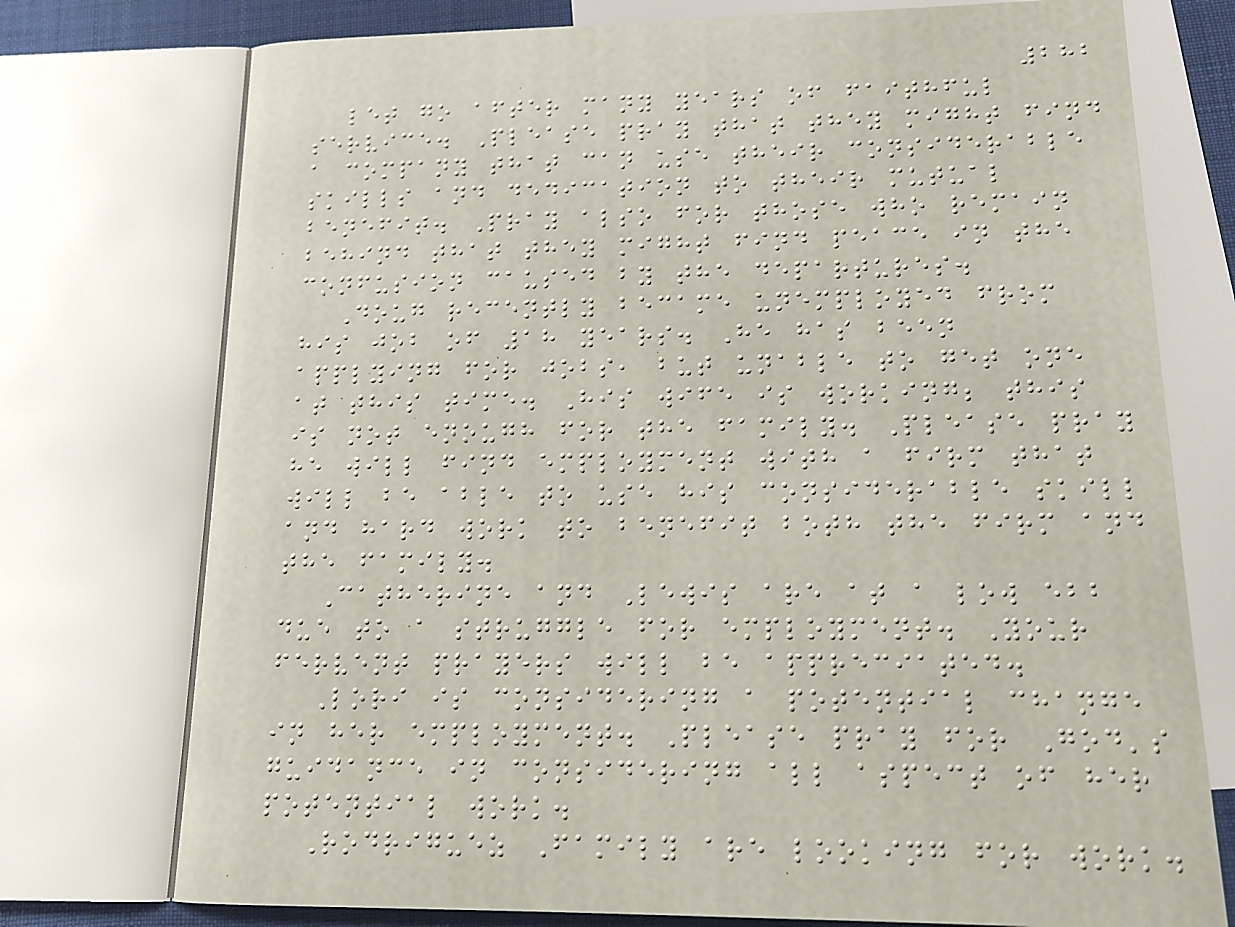282
let go after many years of faithful
service. Please pray that they might find
a company that can use their considerable
skills and dedication to their mutual
benefit. Pray also for those who remain
behind that they might find peace in the
confusion caused by the departures.
Doug recently became unemployed from
his job of 18 years. He has been
applying for jobs, but unable to get one
at this time. His wife is working; this
is not enough for the family. Please pray
he will find employment with a firm that
will be able to use his considerable skill
and hard work to benefit both the firm and
the family.
Catherine and Lewis are at a low ebb
due to a struggle for employment. Your
fervent prayers will be appreciated.
Lori is considering a potential change
in her employment. Please pray for God's
guidance in considering all aspect of her
potential work.
Rodriguez Family are looking for work.
